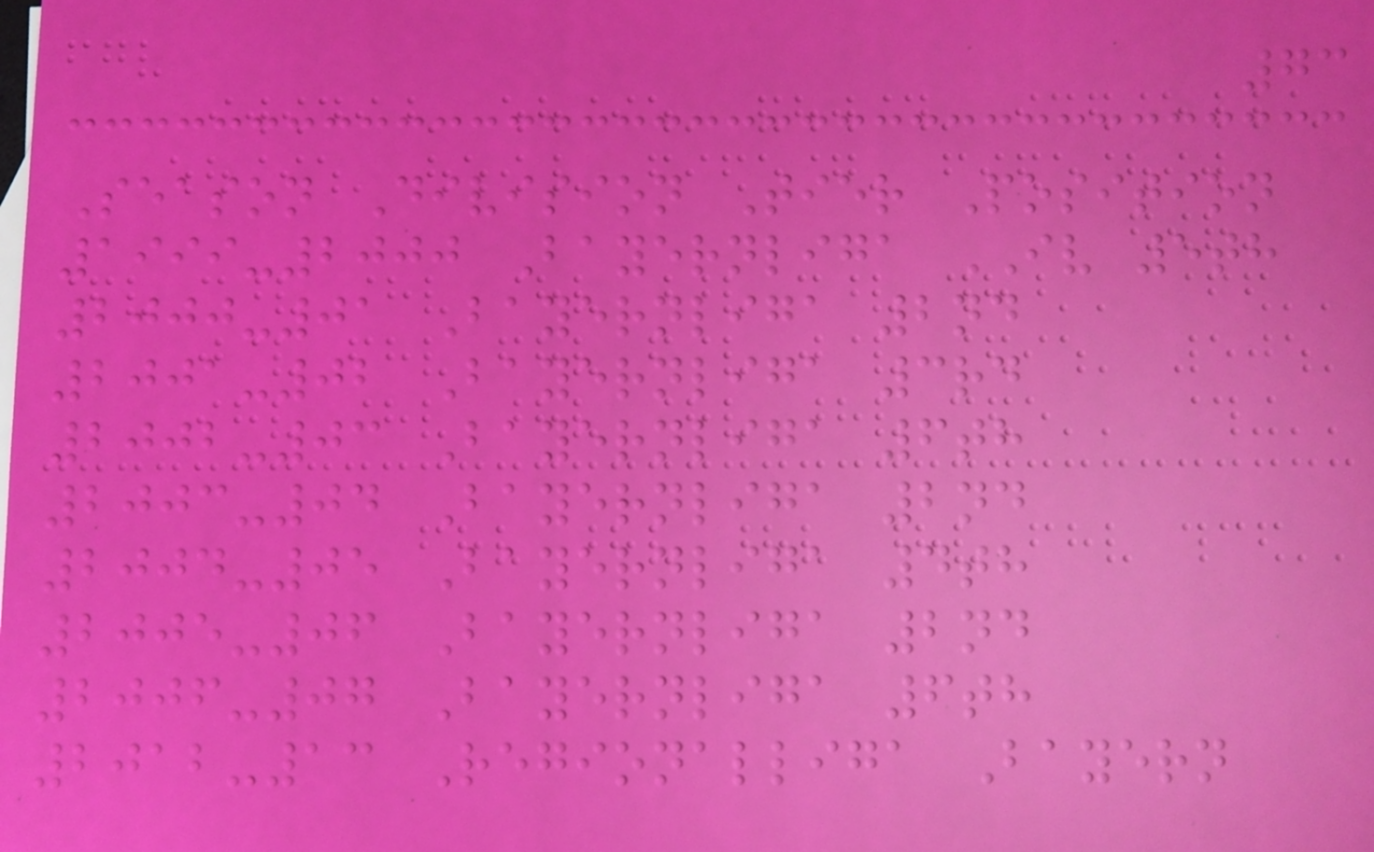73
Season Division Tier Position
1999-2000 Bayernliga IV 5th
2000-01 Bayernliga 2nd
2001-02 Bayernliga 3rd
2002-03 Bayernliga 6th
2003-04 Bayernliga 2nd
2004-05 Bayernliga 4th
2005-06 Bayernliga 2nd
2006-07 Bayernliga 6th
2012-13 Regionalliga Bayern
